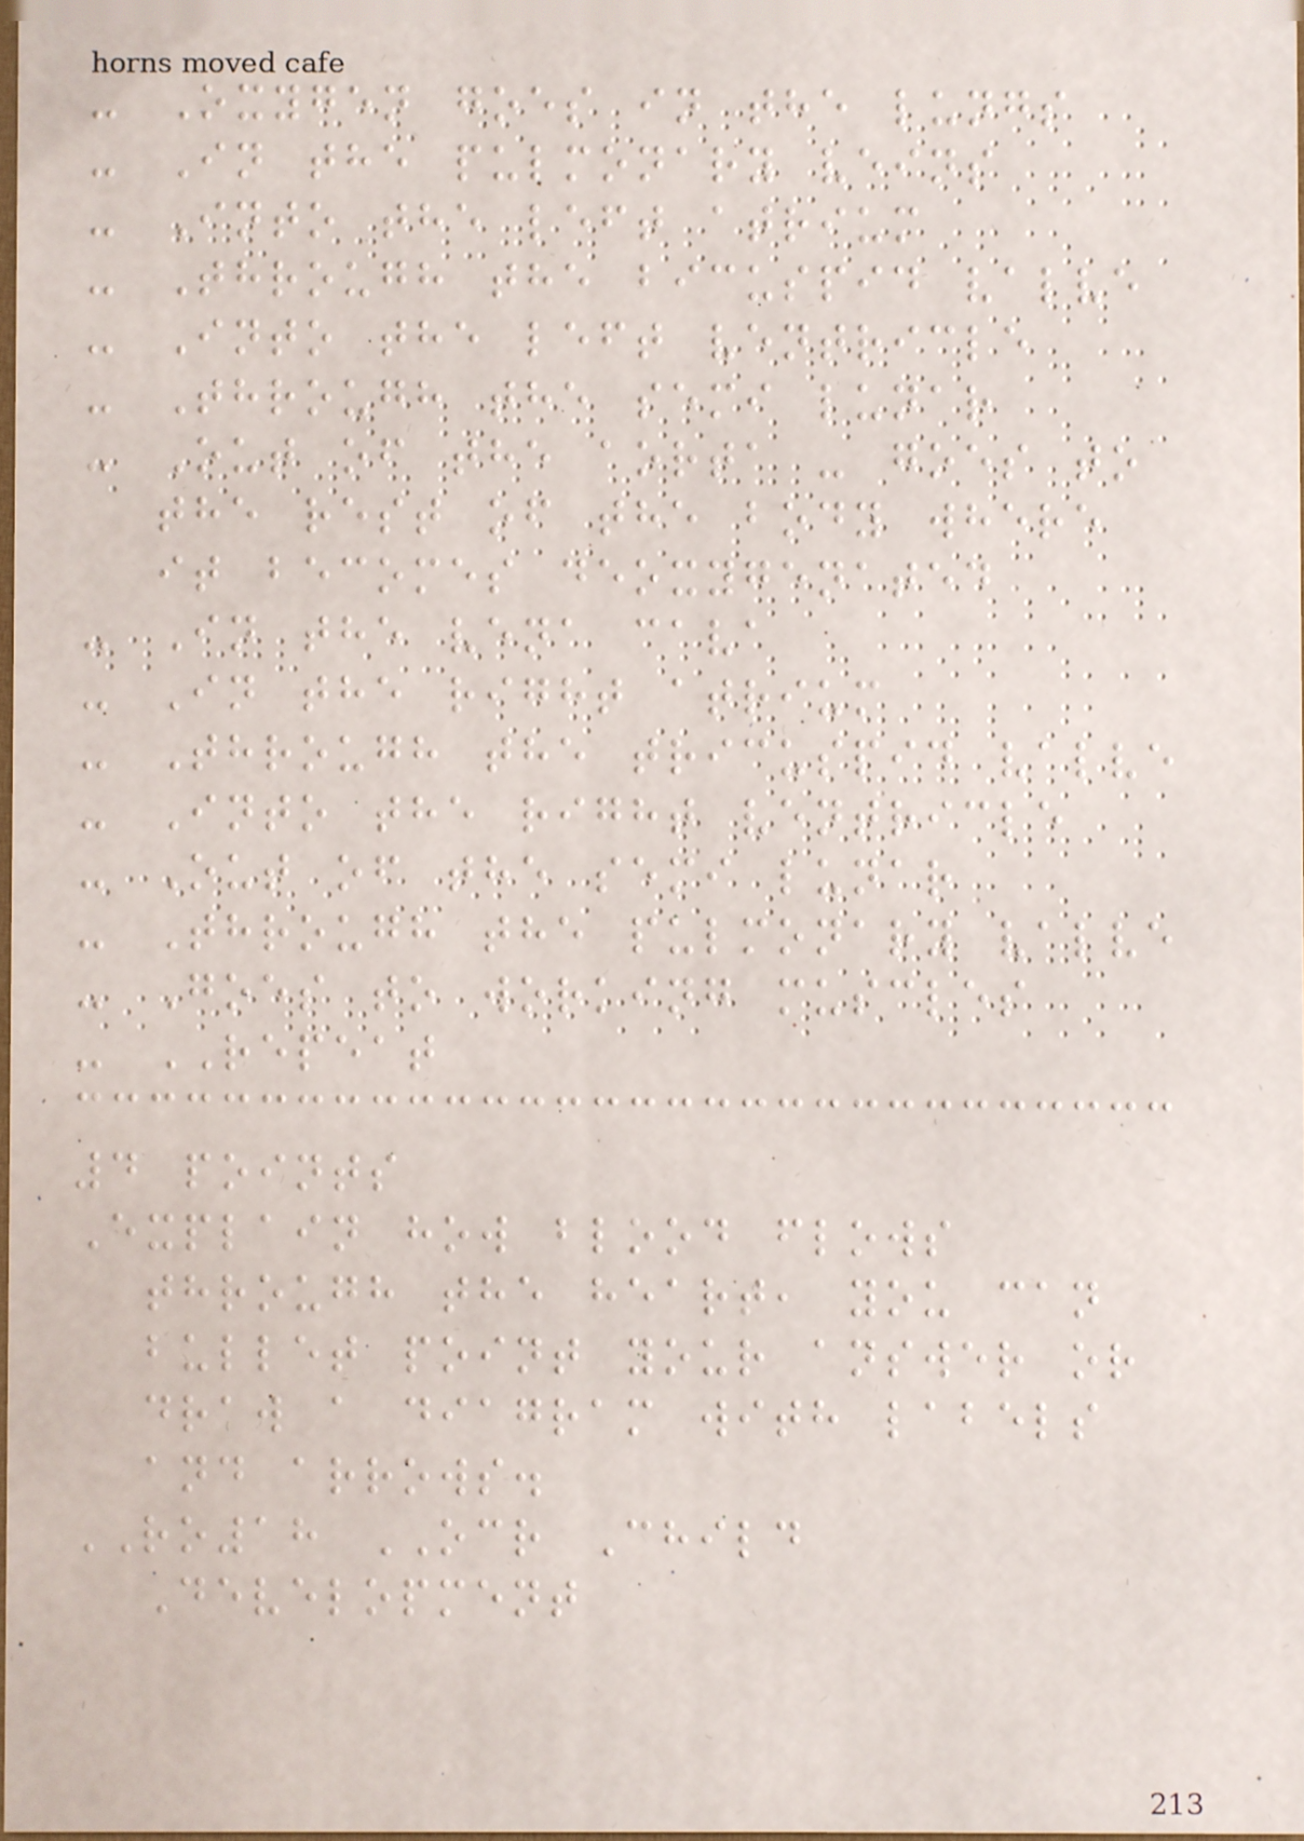- Oxygen goes in the lungs
- In the pulmonary veins
- Into the left atrium
- Through the bicuspid valve
- Into the left ventricle
- Through the semi lunar
- Out of the aorta - goes to
the rest of the body where
it becomes deoxygenated
- In the vena cava
- In the right atrium
- Through the tricuspid valve
- Into the right ventricle
- Out of the semi lunar
- Through the pulmonary valve
- Goes to working muscles
- REPEAT
4 points
Explain how blood flows
through the heart, you can
bullet point your answer or
draw a diagram with labels
and arrows.
RO18 OCR Child
Development
